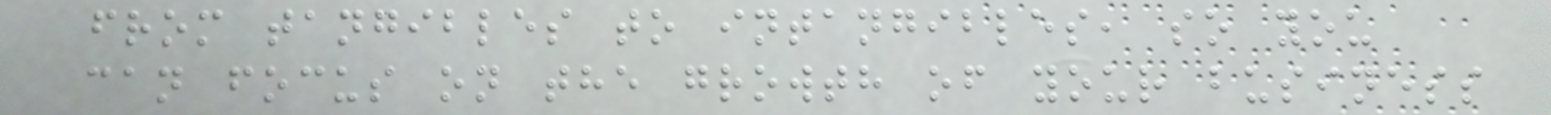from tangibles to intangibles, so you
can focus on the growth of your business
